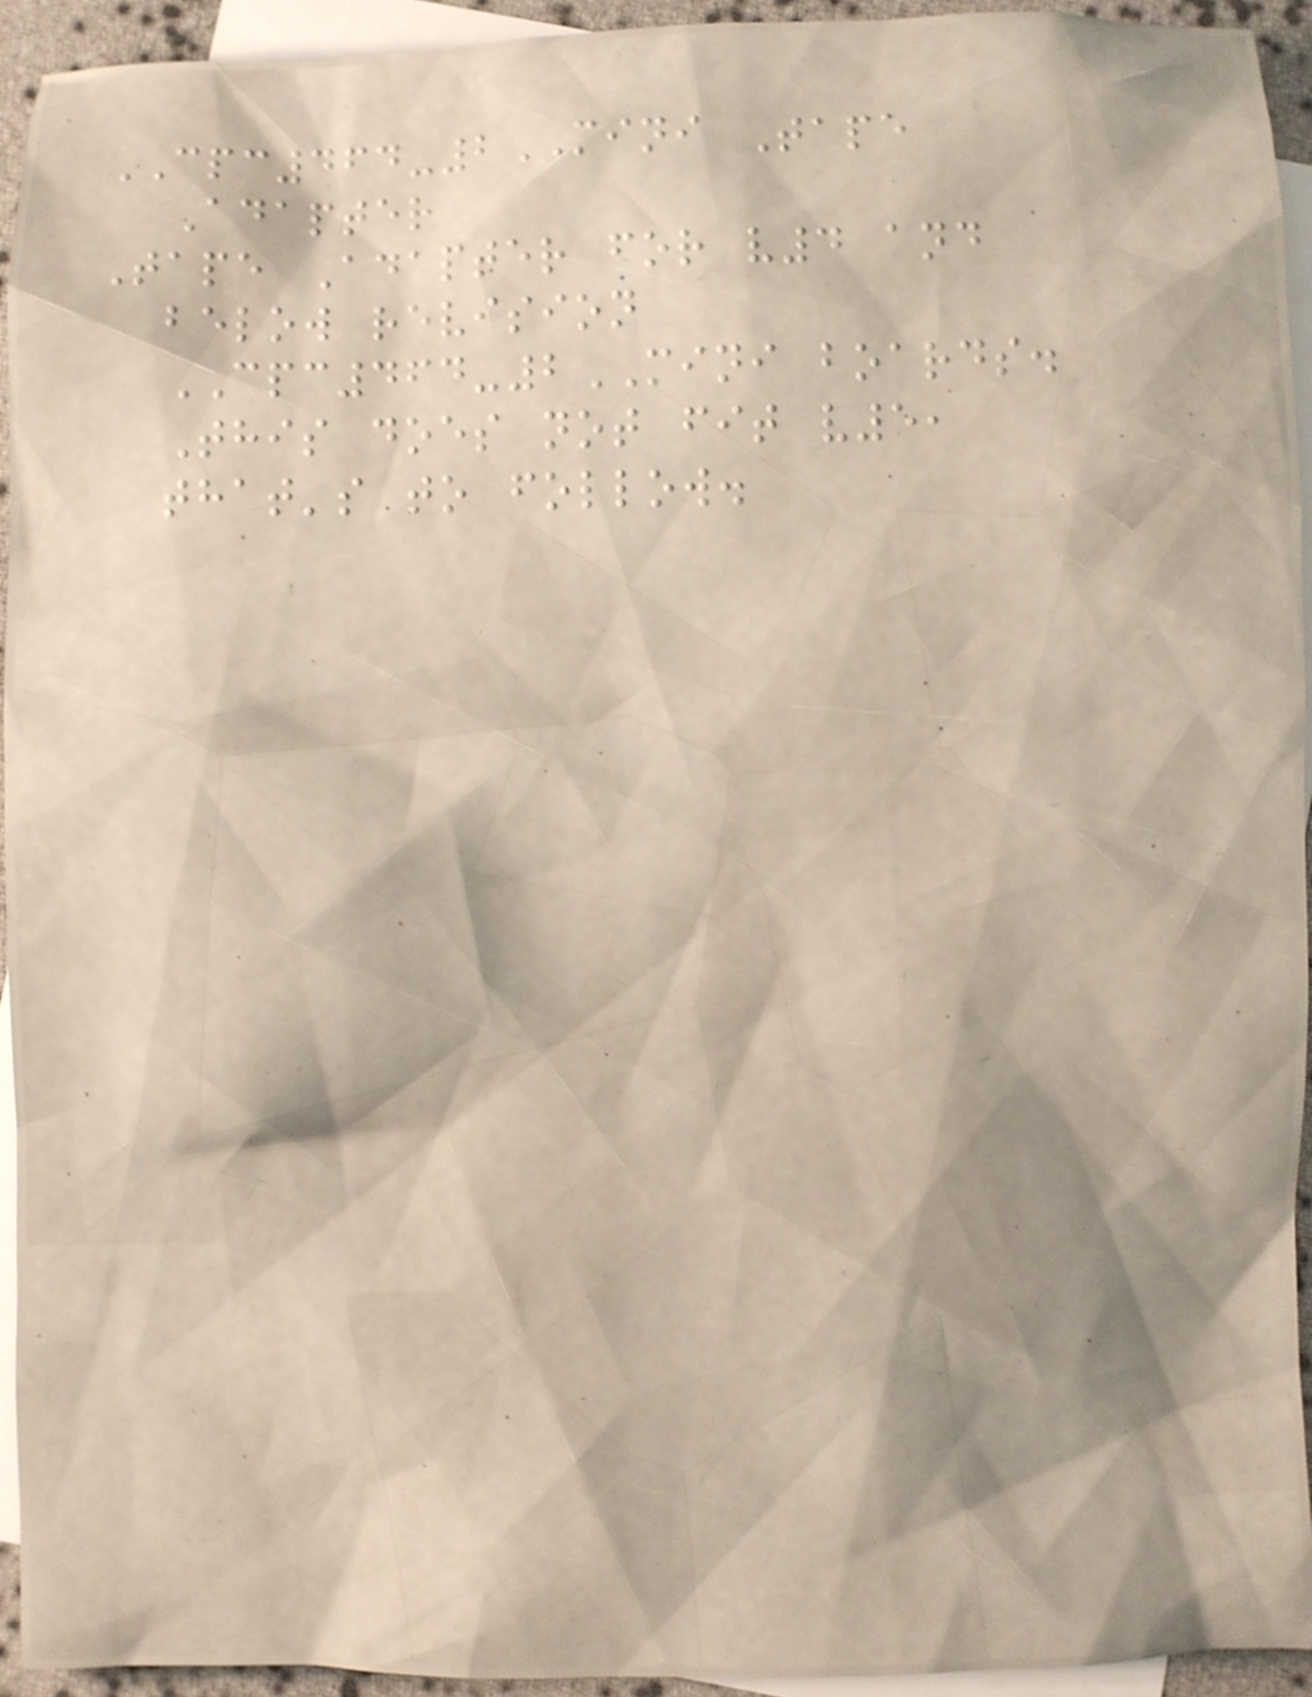CPC464-2MINI Tape
Adapter
Tape Adapter for v4 and
below revision
CPC464-2MINI boards.
This does not fit v5,
that's to follow.
